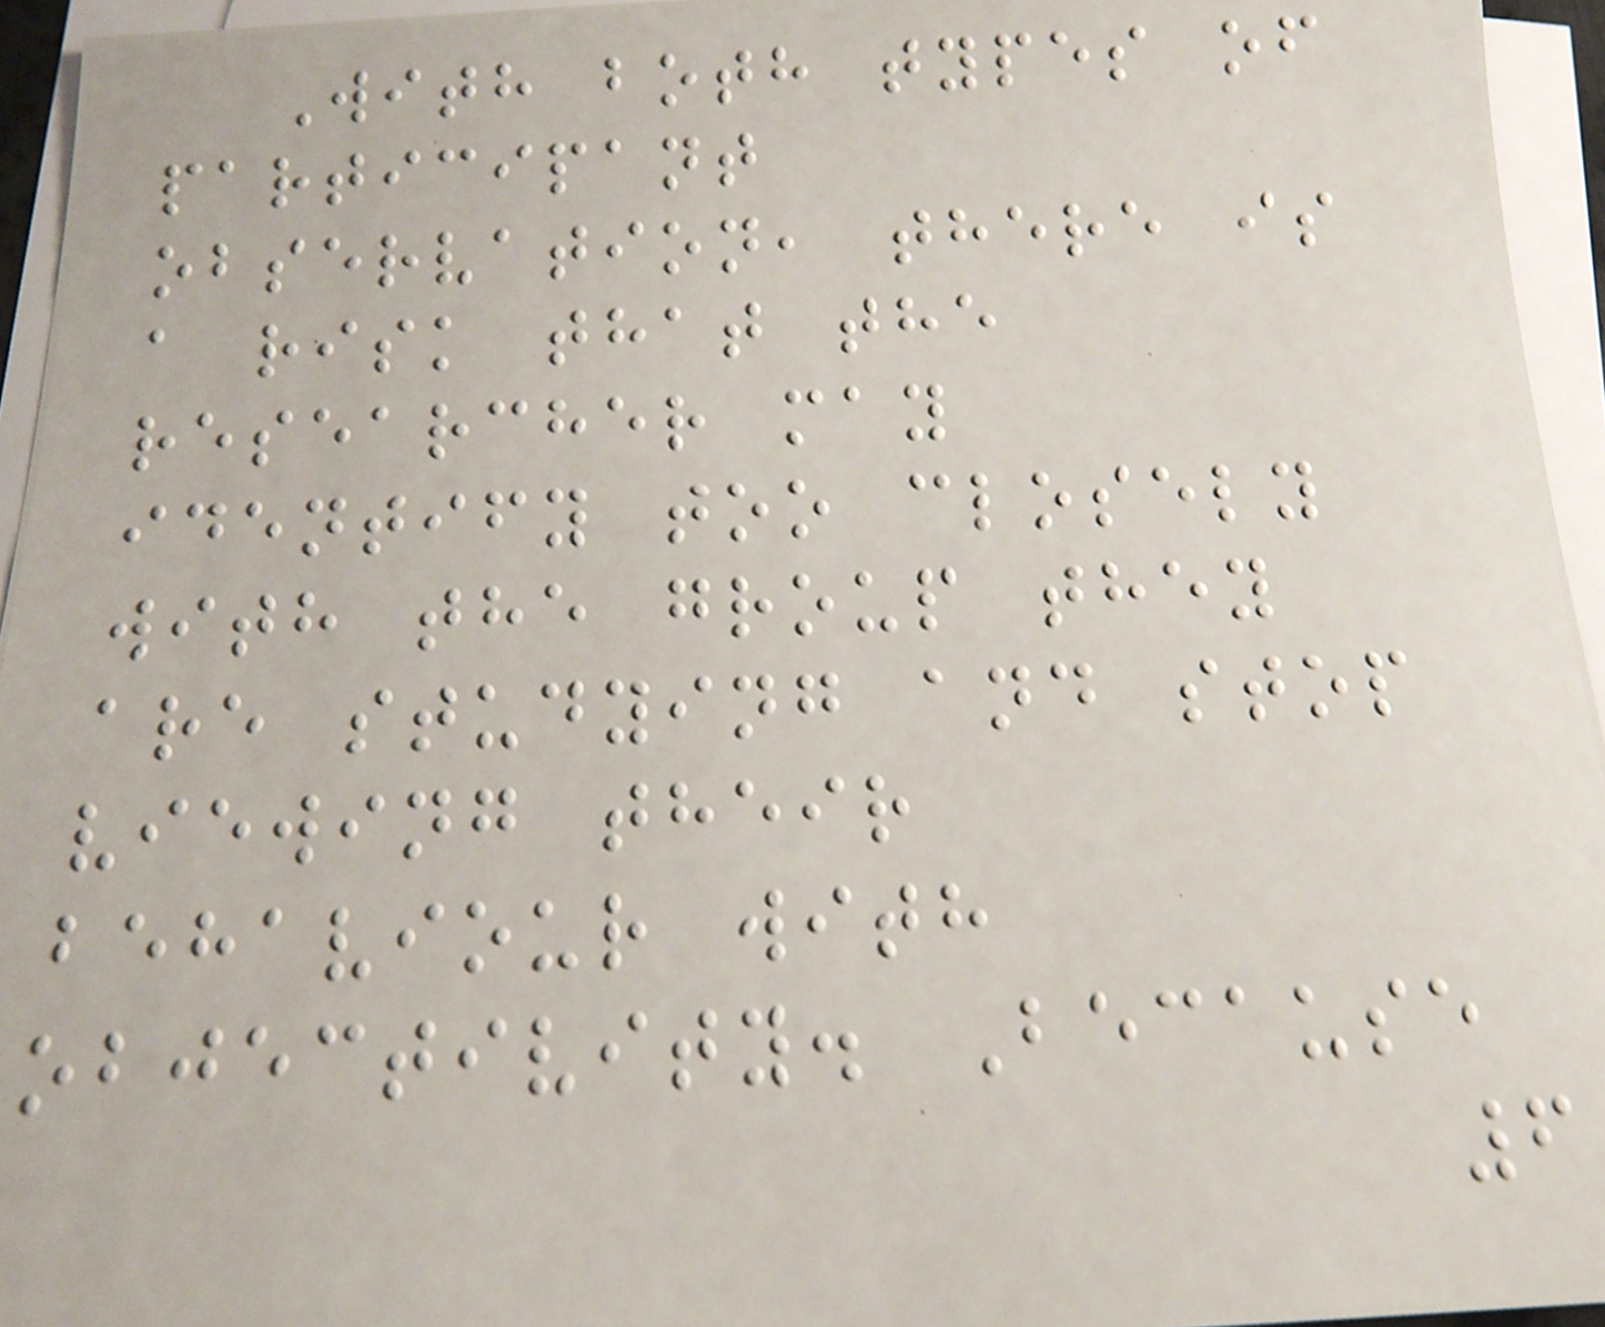With both types of
participant
observation, there is
a risk that the
researcher may
identify too closely
with the group they
are studying and stop
viewing their
behaviour with
objectivity. Because
6
